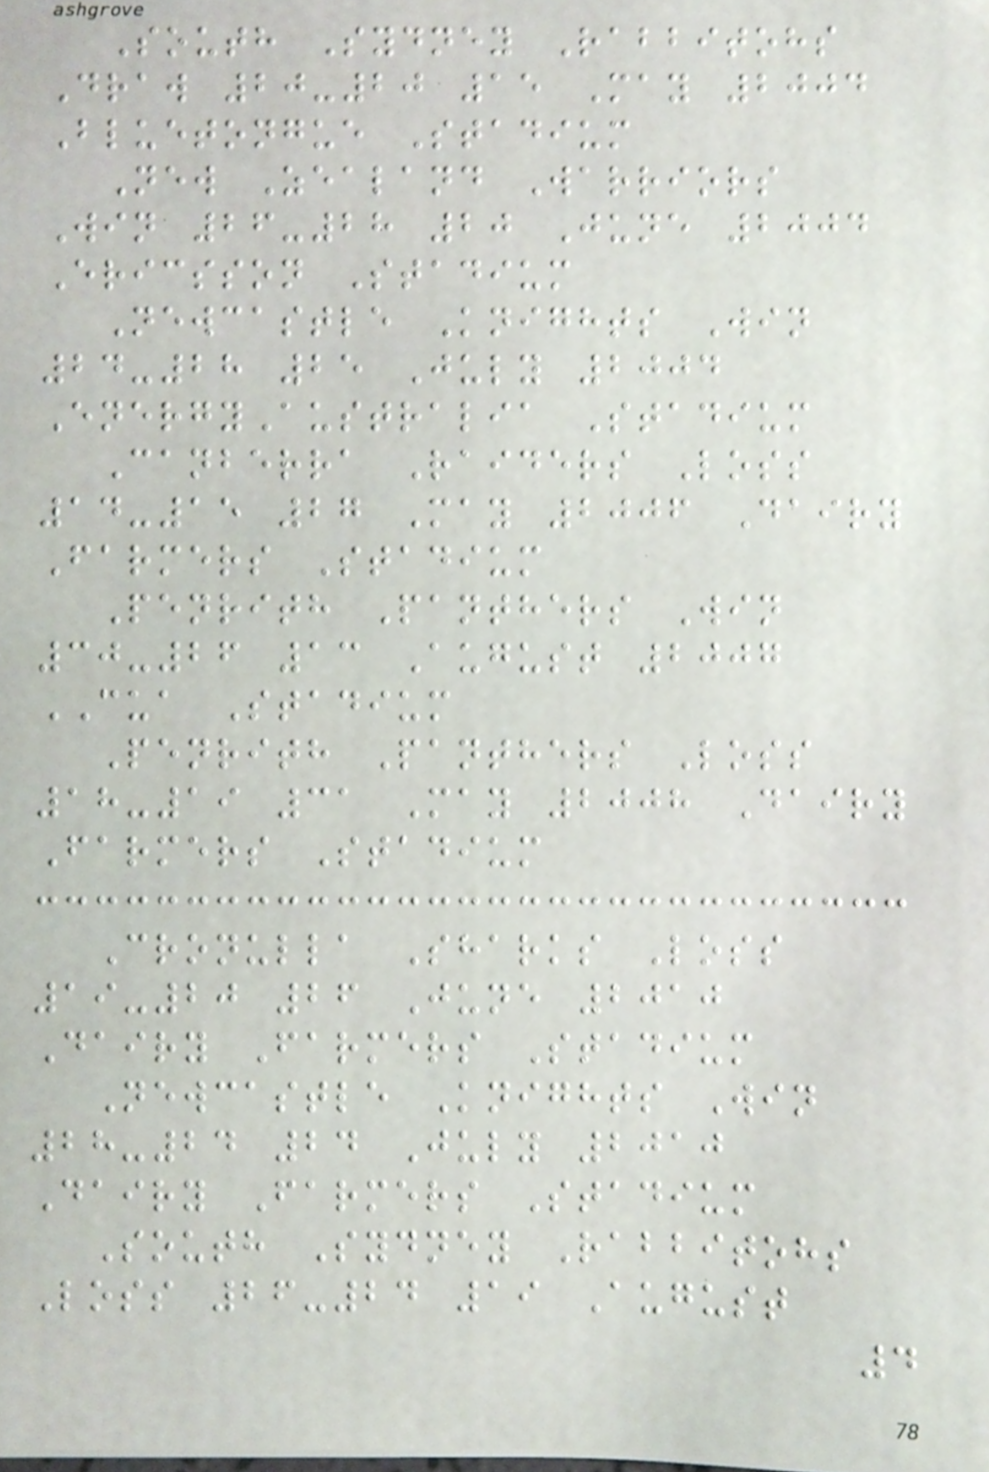South Sydney Rabbitohs
Draw 20-20 15 May 2004
Bluetongue Stadium
New Zealand Warriors
Win 26-28 20 June 2004
Ericsson Stadium
Newcastle Knights Win
24-28 25 July 2004
EnergyAustralia Stadium
Canberra Raiders Loss
14-15 27 May 2006 Dairy
Farmers Stadium
Penrith Panthers Win
30-26 13 August 2007
CUA Stadium
Penrith Panthers Loss
18-19 31 May 2008 Dairy
Farmers Stadium
Cronulla Sharks Loss
19-20 26 June 2010
Dairy Farmers Stadium
Newcastle Knights Win
28-24 24 July 2010
Dairy Farmers Stadium
South Sydney Rabbitohs
Loss 26-24 19 August
4
